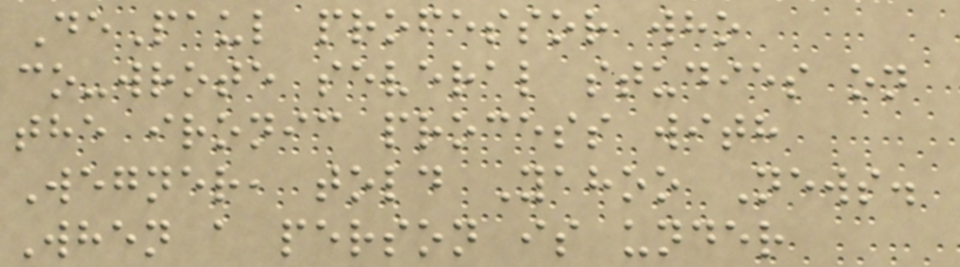DePaul professor who
co-wrote several studies on
the ironic process with
Wegner, told Yahoo News.
When a person is under
